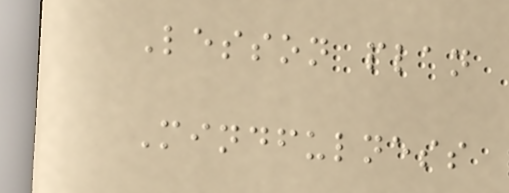Lesson plan
Mindfulness
